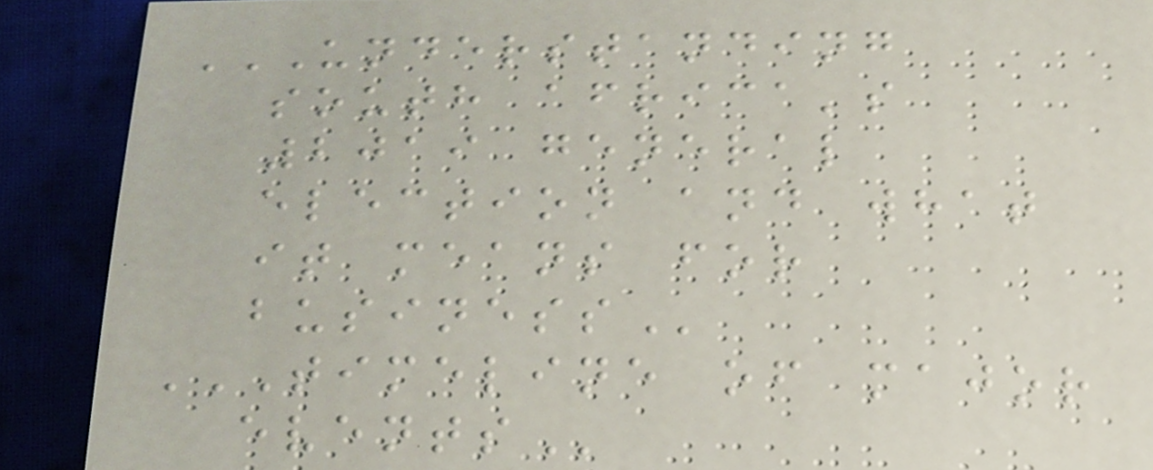UNDERSTANDING
SOUTH AFRICA'S
2019 GENERAL
ELECTION AND WHAT
IT MEANS FOR
BUSINESS
TIMELINE OF MAJOR
EVENTS
